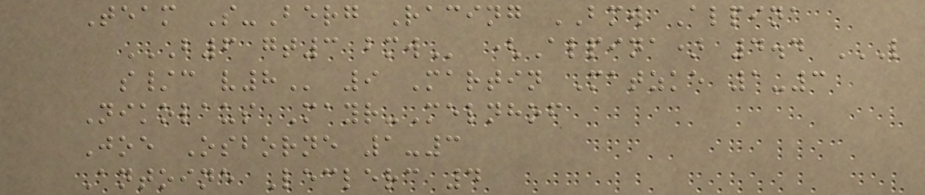Team S-Berg Racing BMW Alpina
B6 GT3 BMW (Alpina) 4.4 L
S/C V8 9 Martin Matzke 1-3
Nikolaus Mayr-Melnhof
Joe Osborne 1-3
Antoine Leclerc 4
